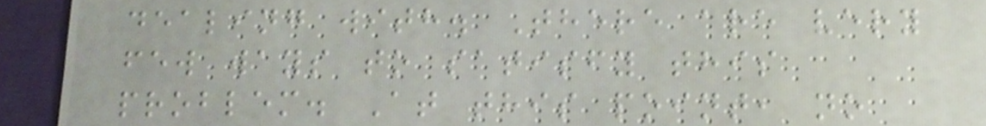dealing with. There are very
few ways to satisfy this
problem. At this point, no
